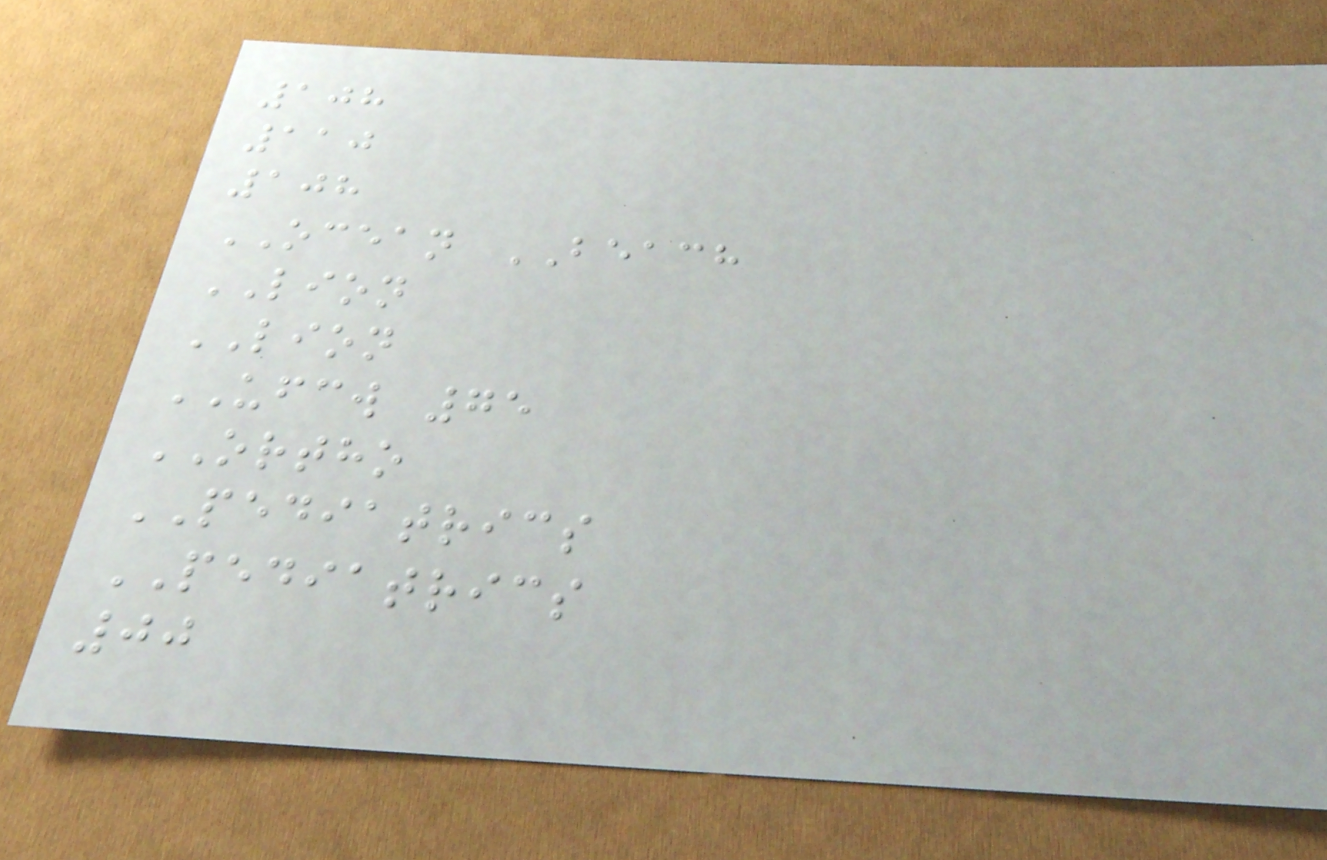108
110
108
OCEAN BEACH
LION
LION
UFCW 75
ORTHO
PEDIATRICS
PEDIATRICS
00
